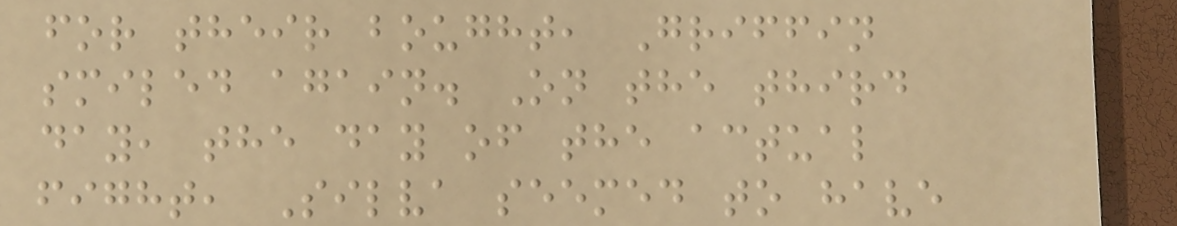for their bought, Griffin
smiled again. On the third
day, the day of the actual
fight, Silva seemed to have
